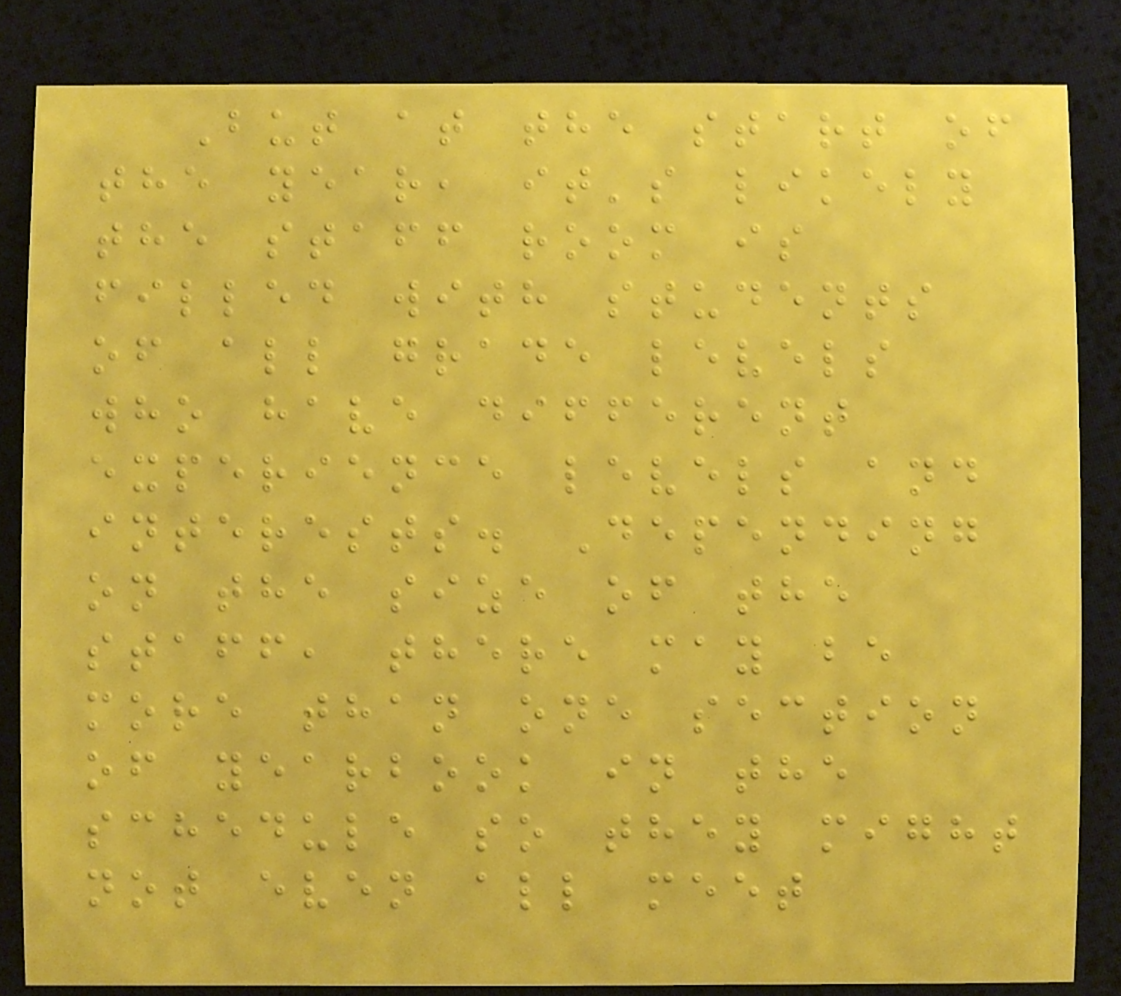But at the start of
the year, it's likely
the staff room is
filled with students
of all grade levels
who have different
experience levels and
interests. Depending
on the size of the
staff, there may be
more than one section
of yearbook in the
schedule so they might
not even all meet
